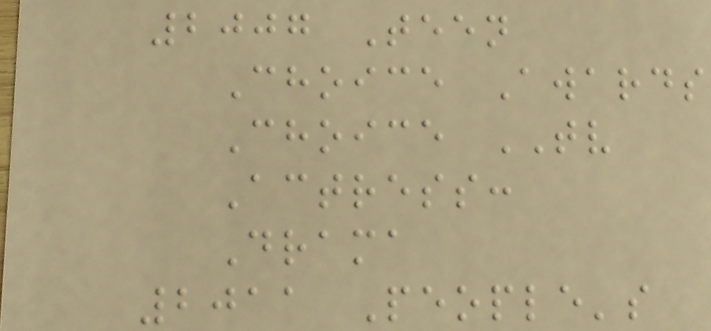2007 Teen
Choice Awards
Choice TV
Actress:
Drama
2011 People's
